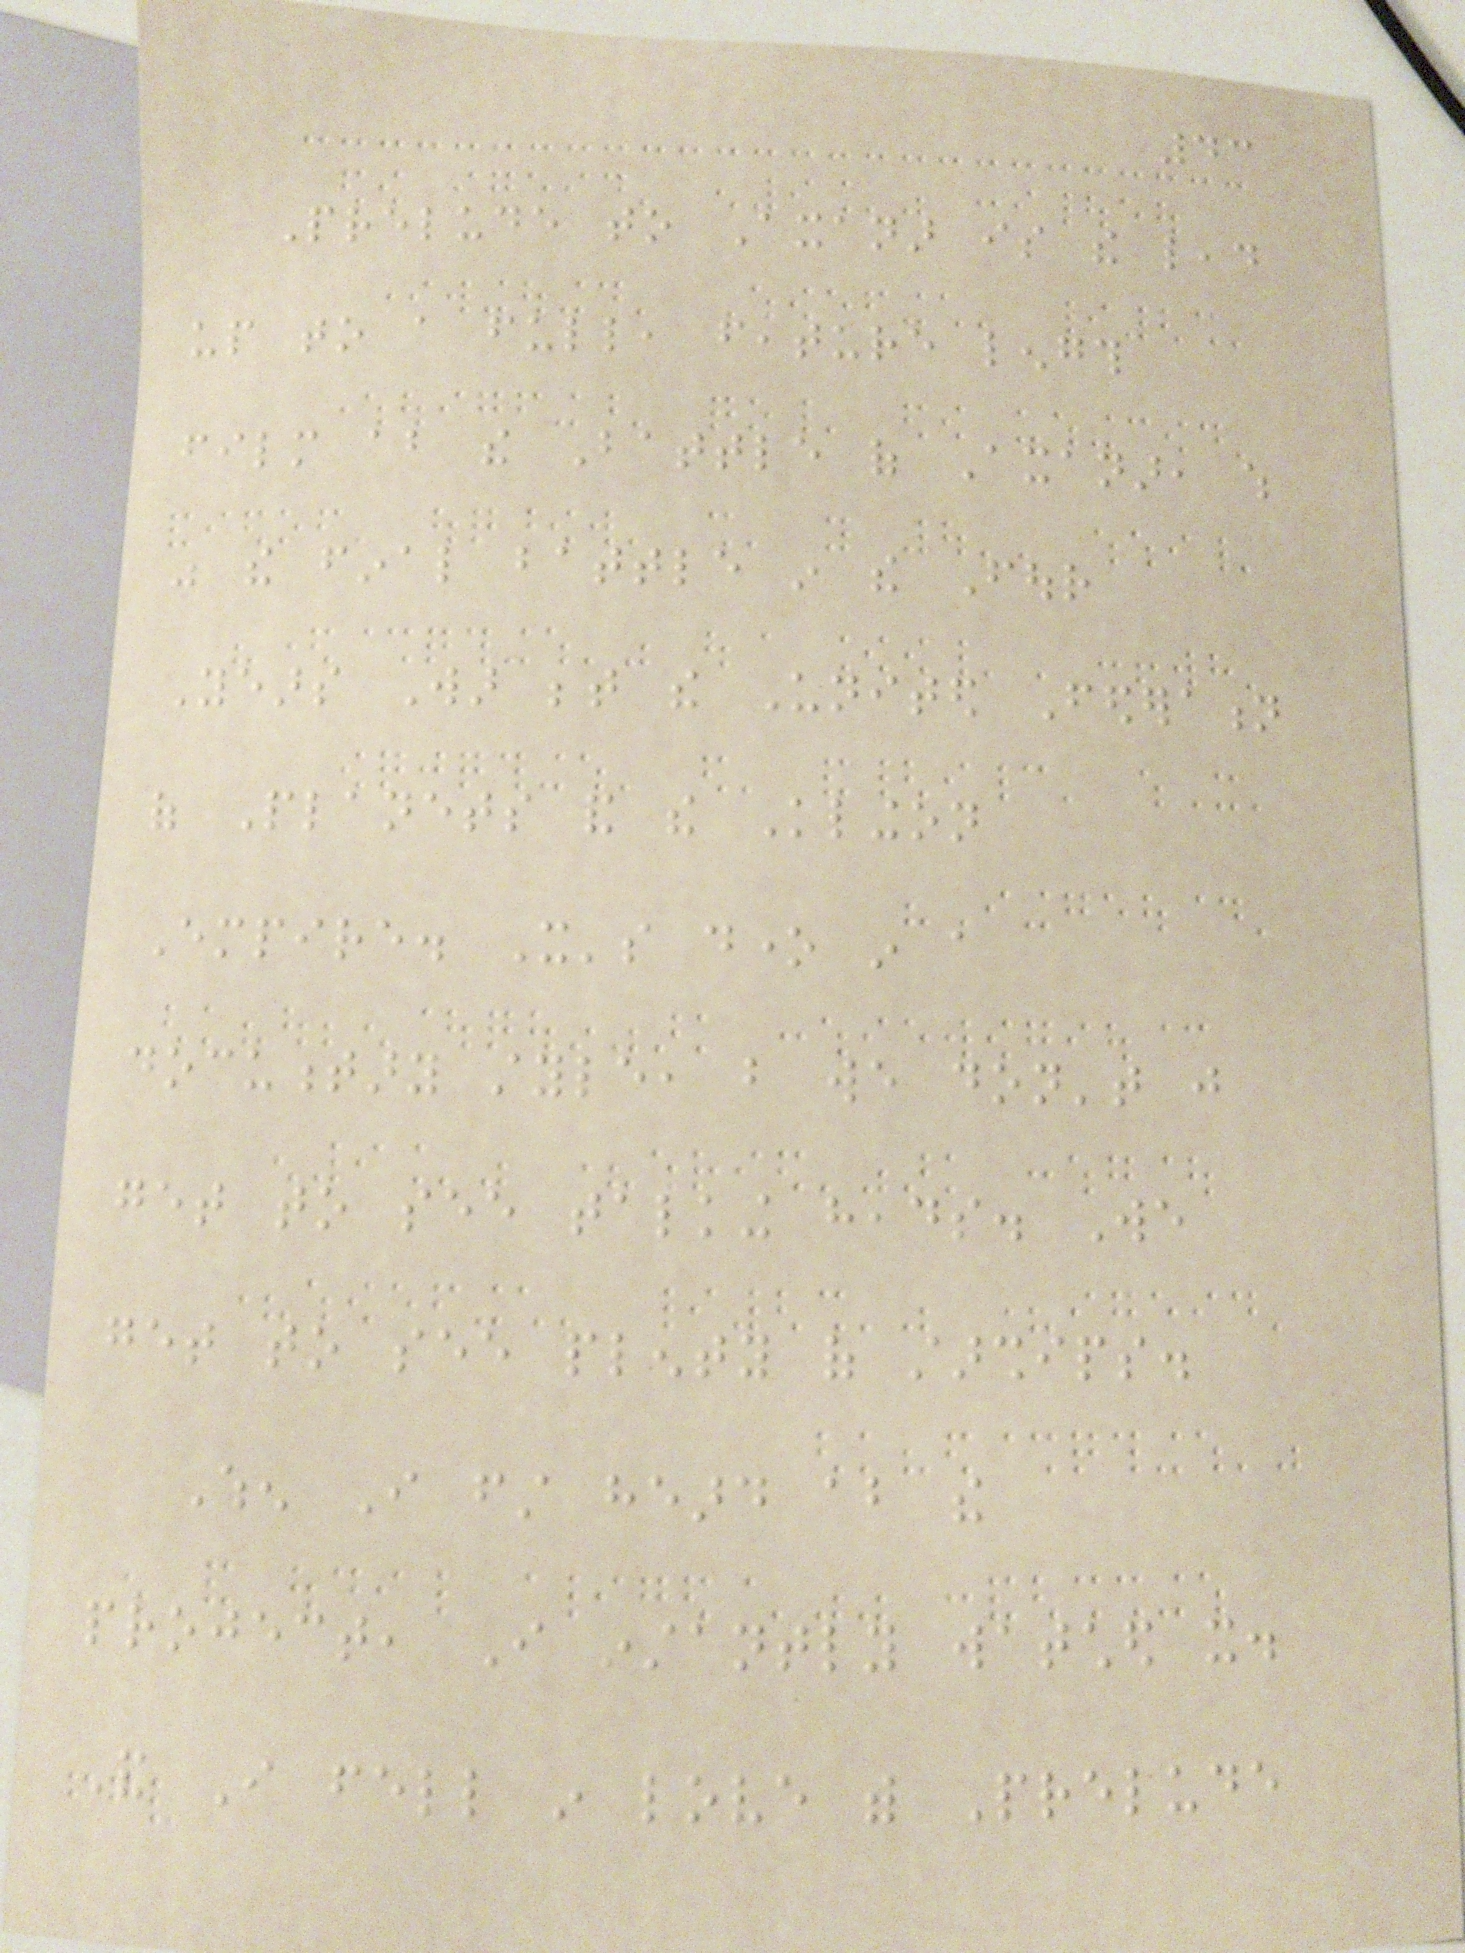43
Prelude to Axanar is the lead
up to a full, feature length
film about the Battle of Axanar, which
was the final battle in the Four
Years War between the United Federation
of Planets and the Klingon
Empire. It's done in a
documentary style, but we don't just
get to see talking heads. We
get to see plenty of starships.
When I first heard about the
project, I instantly watched it.
And I fell in love with Prelude
